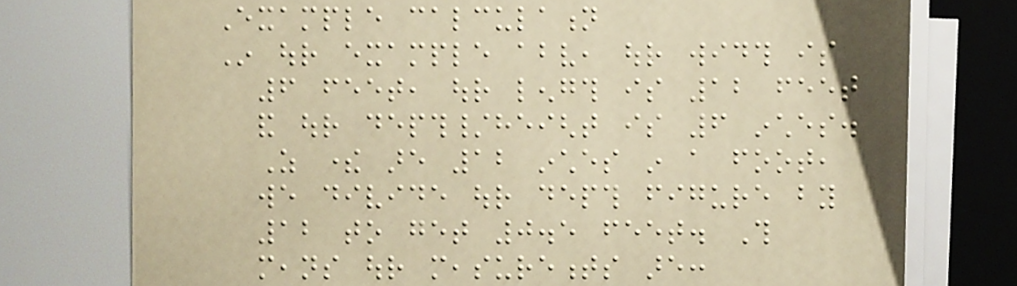Example calculation
In our example above, our width is
6 feet, our length is 12 feet
and our depth/height is 6 inches.
As there are 12 inches in a foot,
we divide our depth figure by
12 to get 0.5 feet. This
means our measurements are:
